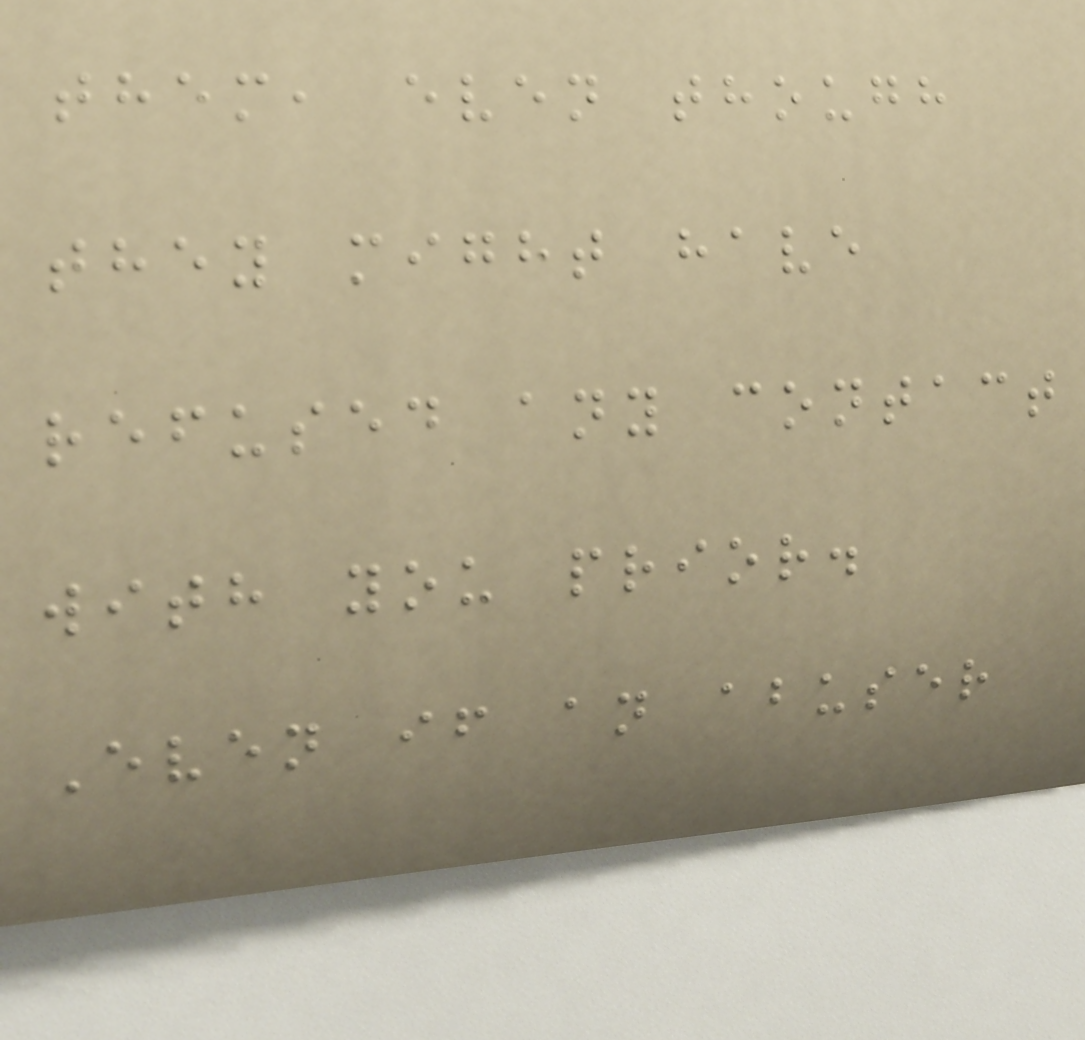them, even though
they might have
refused any contact
with you prior.
Even if an abuser
